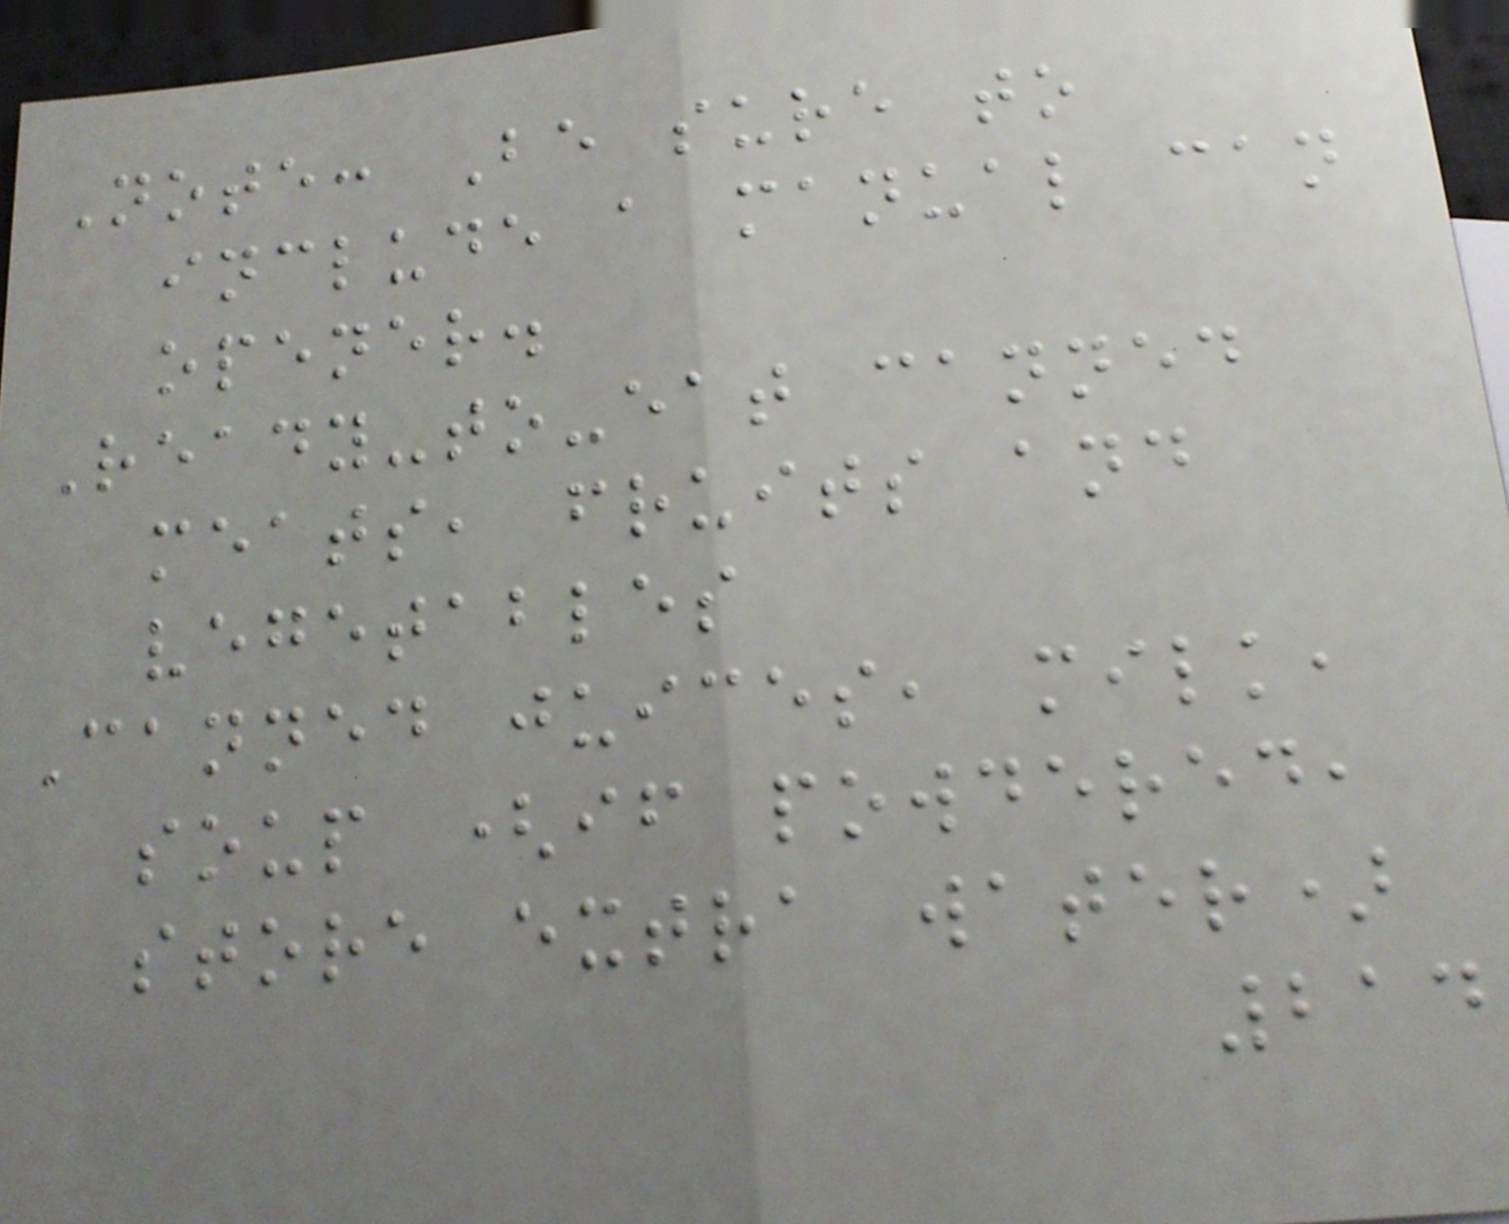Note: Be sure to
include a manual can
opener.
Ready-to-eat canned
meats, fruits and
vegetables
Canned juices, milk,
soup (if powdered,
store extra water)
214
